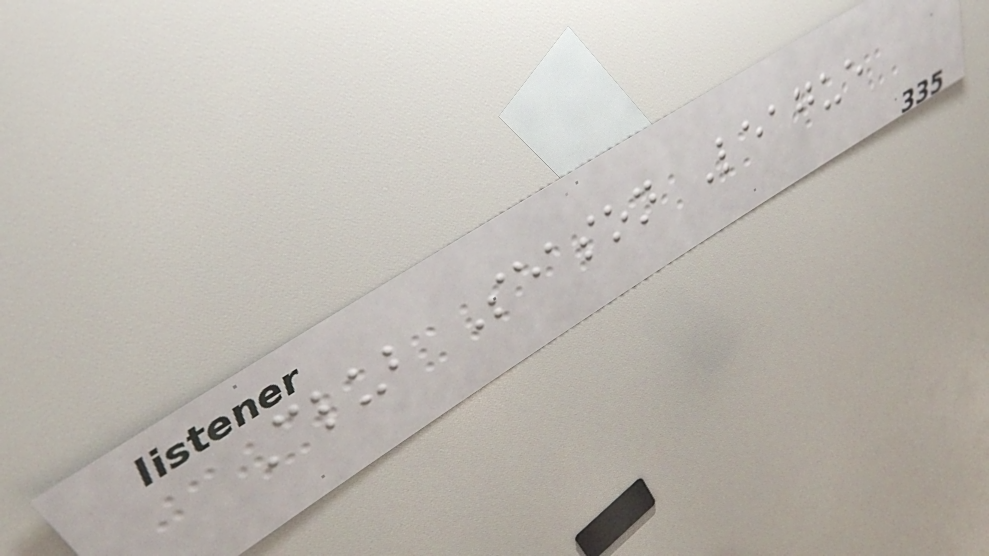Club Season League
